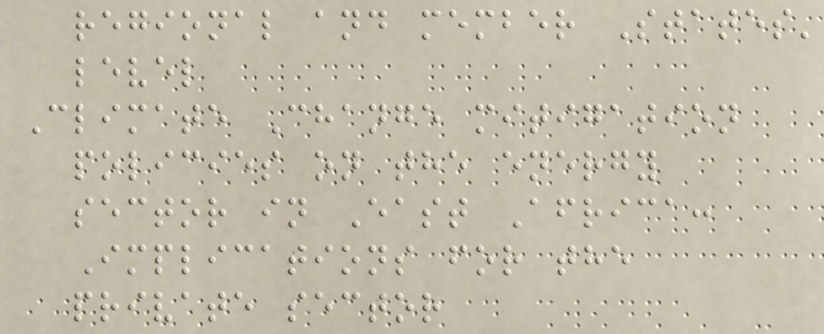regional and member States'
level
Climate Change mitigation
policies on the energy
sector in East Africa:
Implications for the
private sector
